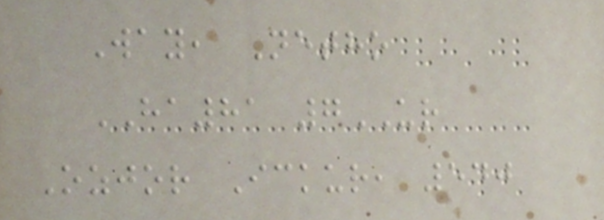Way, Netho
HA81 7UR
Ozjor Ickur, 540
